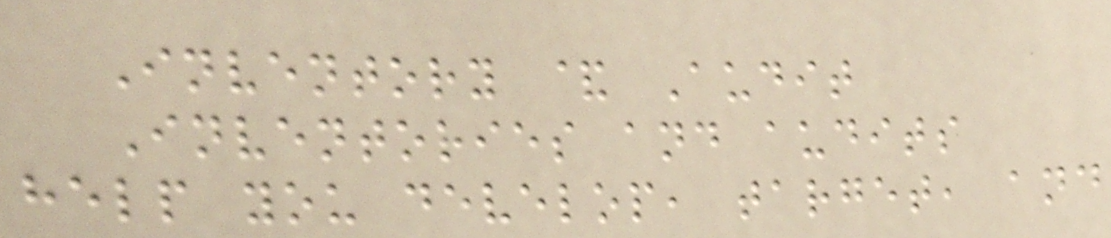Inventory & Audit
Inventories and audits
help you develop, target, and
